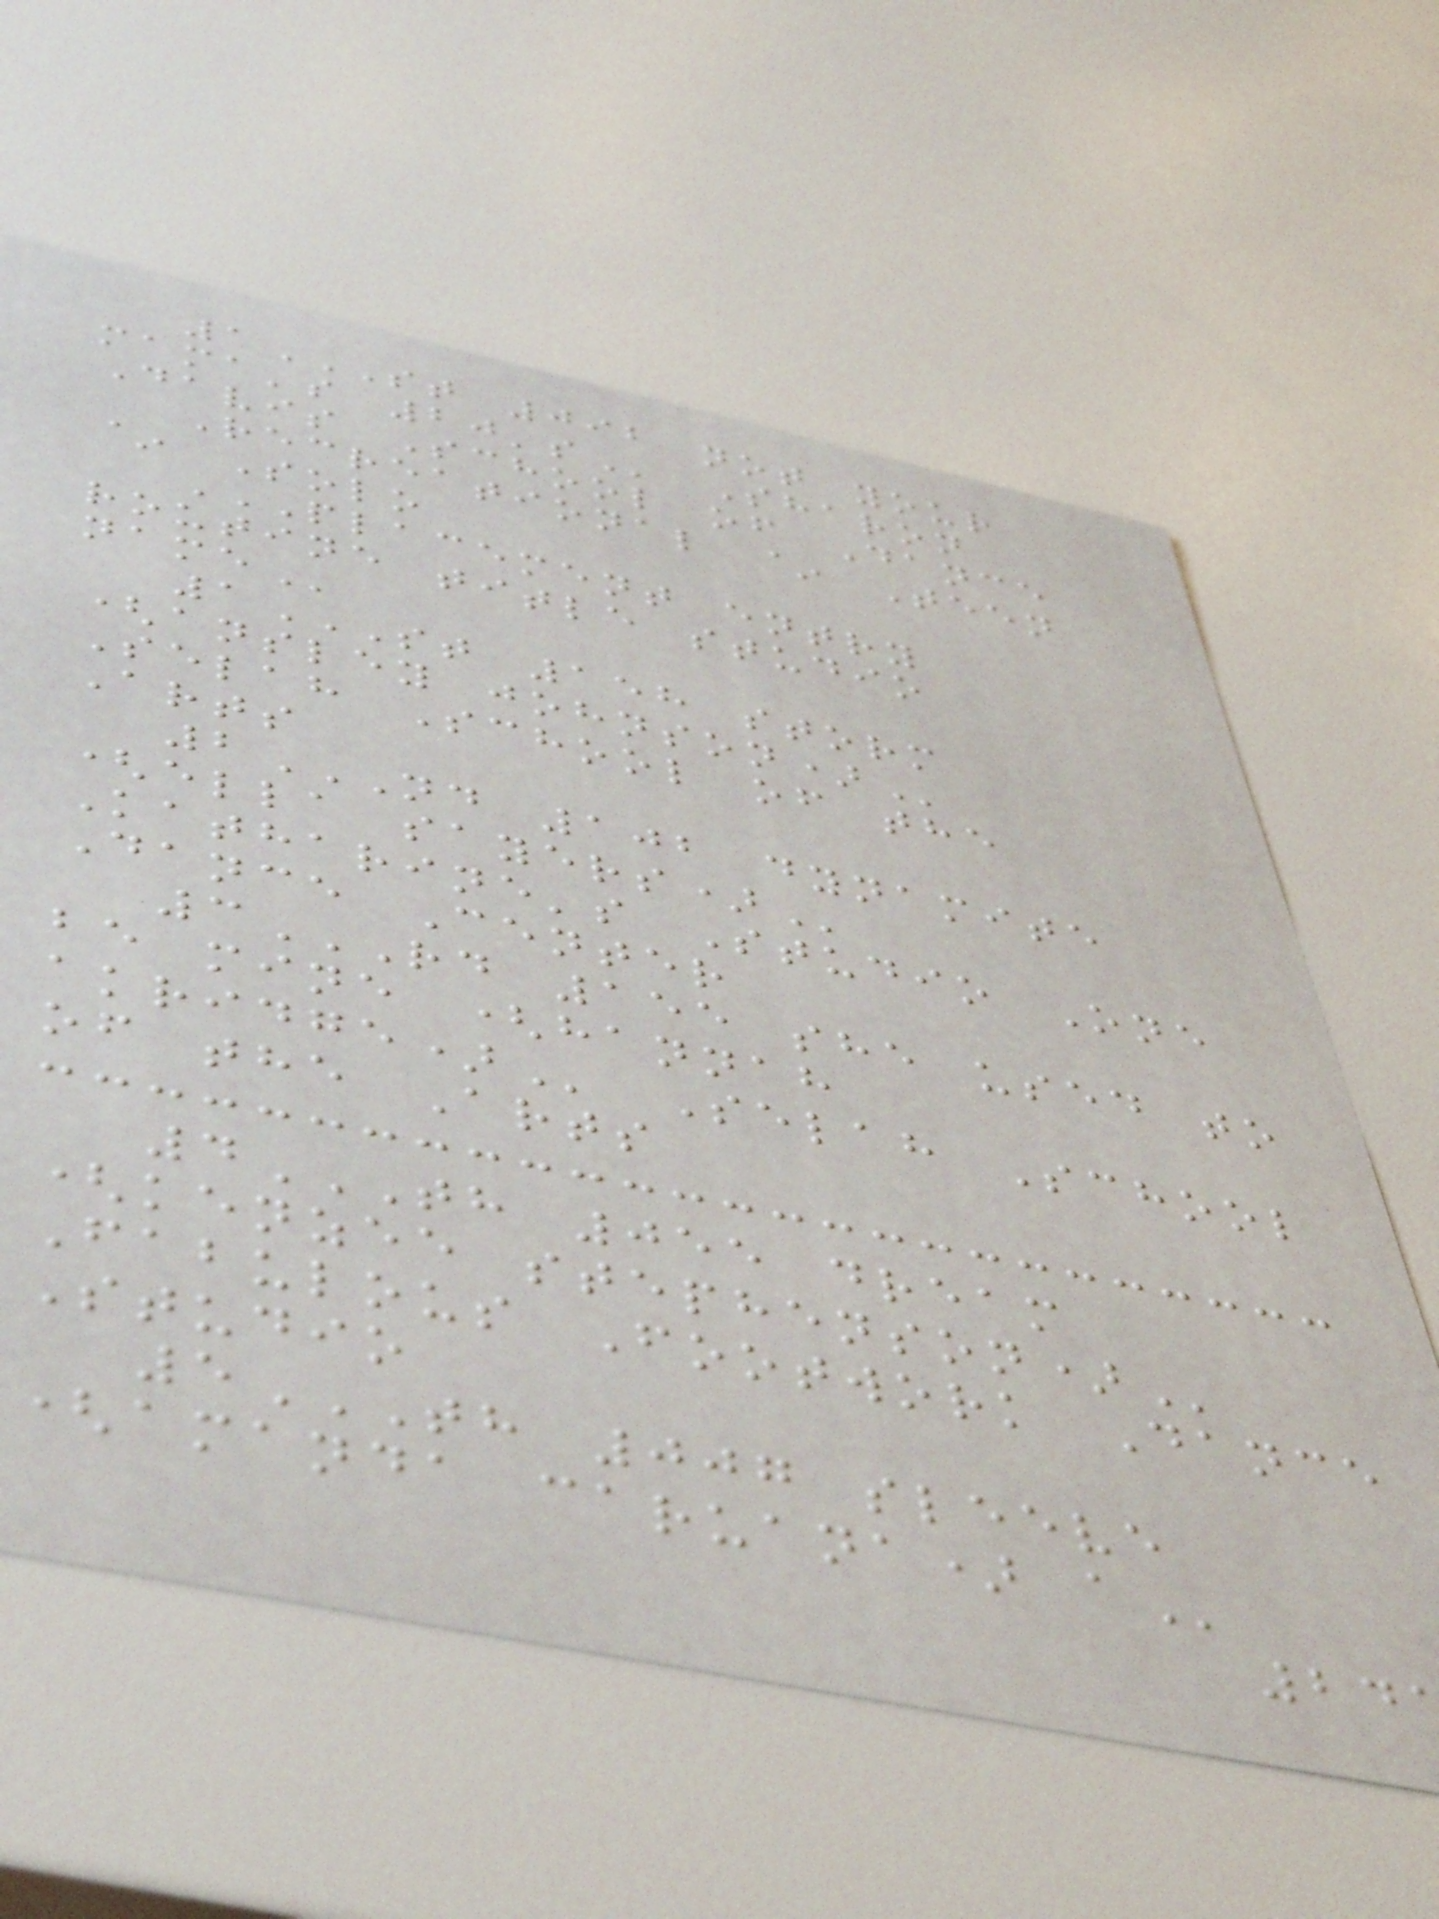1ST 092 NOT YOUR
mama's
Davis School of Dance
Recreational ~ Teen
~ Solo
PLACEMENT ENTRY
routine title studio
1ST 158 STORM
(ansley
Selah School of the
Arts
2ND 102 DYNAMITE
(ella
Katharine's Studio One
Dance Center
3RD 155 SHE USED TO
be mine (hannah
Selah School
of the Arts
4TH 055 DREAM
(kenzee
Fabulous Footwork Dance
Studio
5TH 007 SLEEVE
(amanda caruana)
